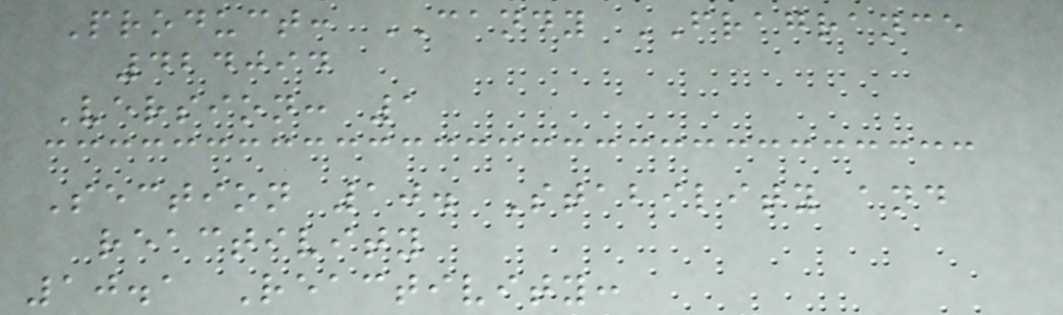Product: CANDY FRAGRANCE
424094
Version: 1
Section 10. Stability and
reactivity
10.1 Reactivity:
